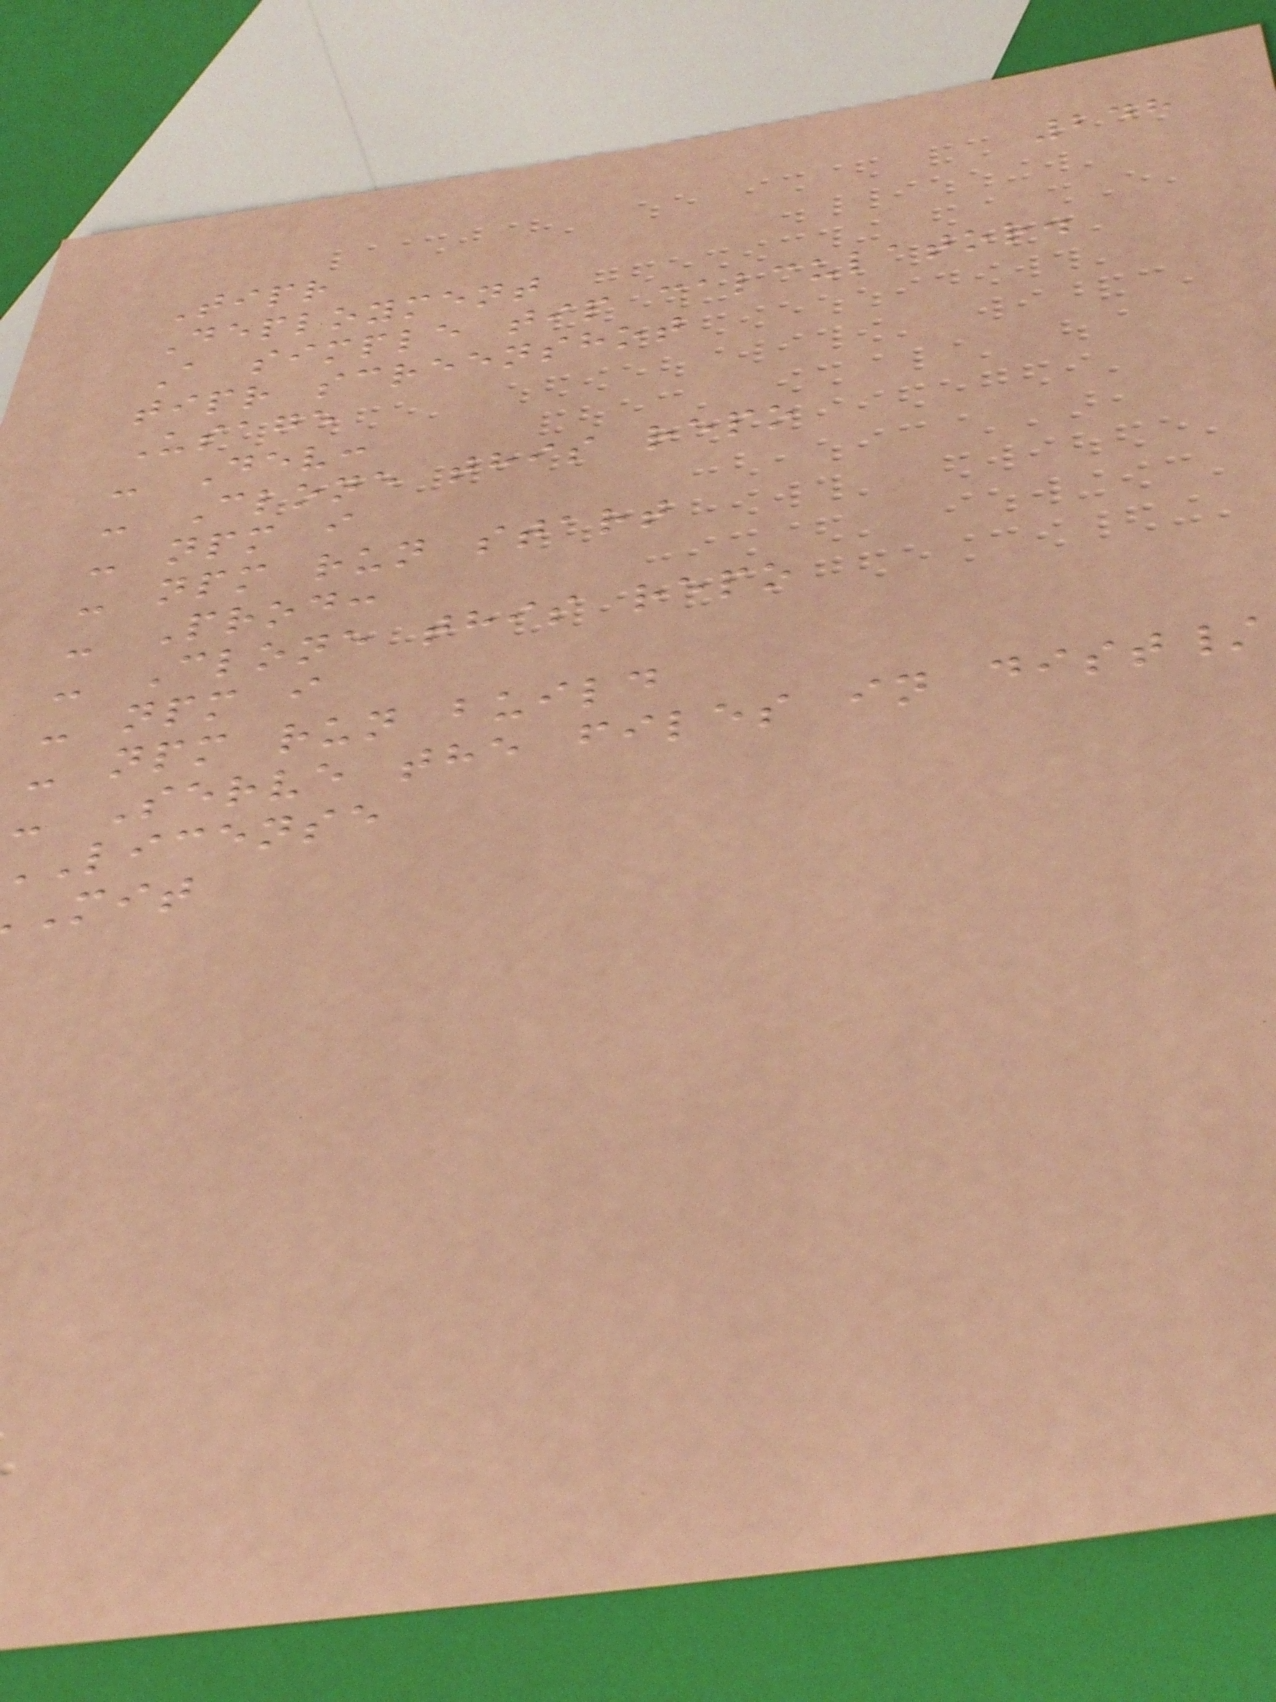248
Tipr
Deployment
A simple tip calculator.
tipr screenshot
Usage
- Dev:
- Clone this repo
- npm i
- npm run start
- Prod:
- Clone this repo
- npm i
- npm run build
- Serve the files in dist/
license
